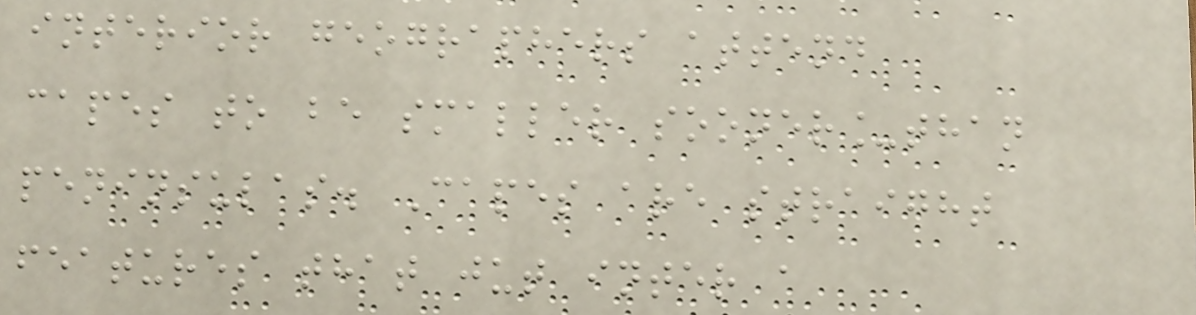interior geographers attend
capes to be smaller sooner_than
peninsulas. Capes are straight
features that jut inter a
